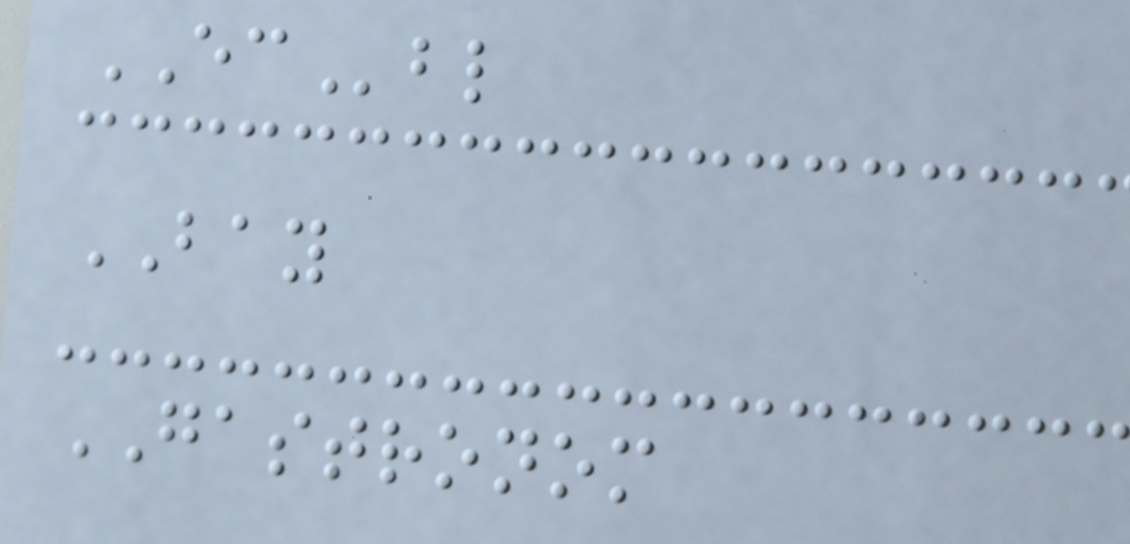ECbl
BAY
GASTRONOM
